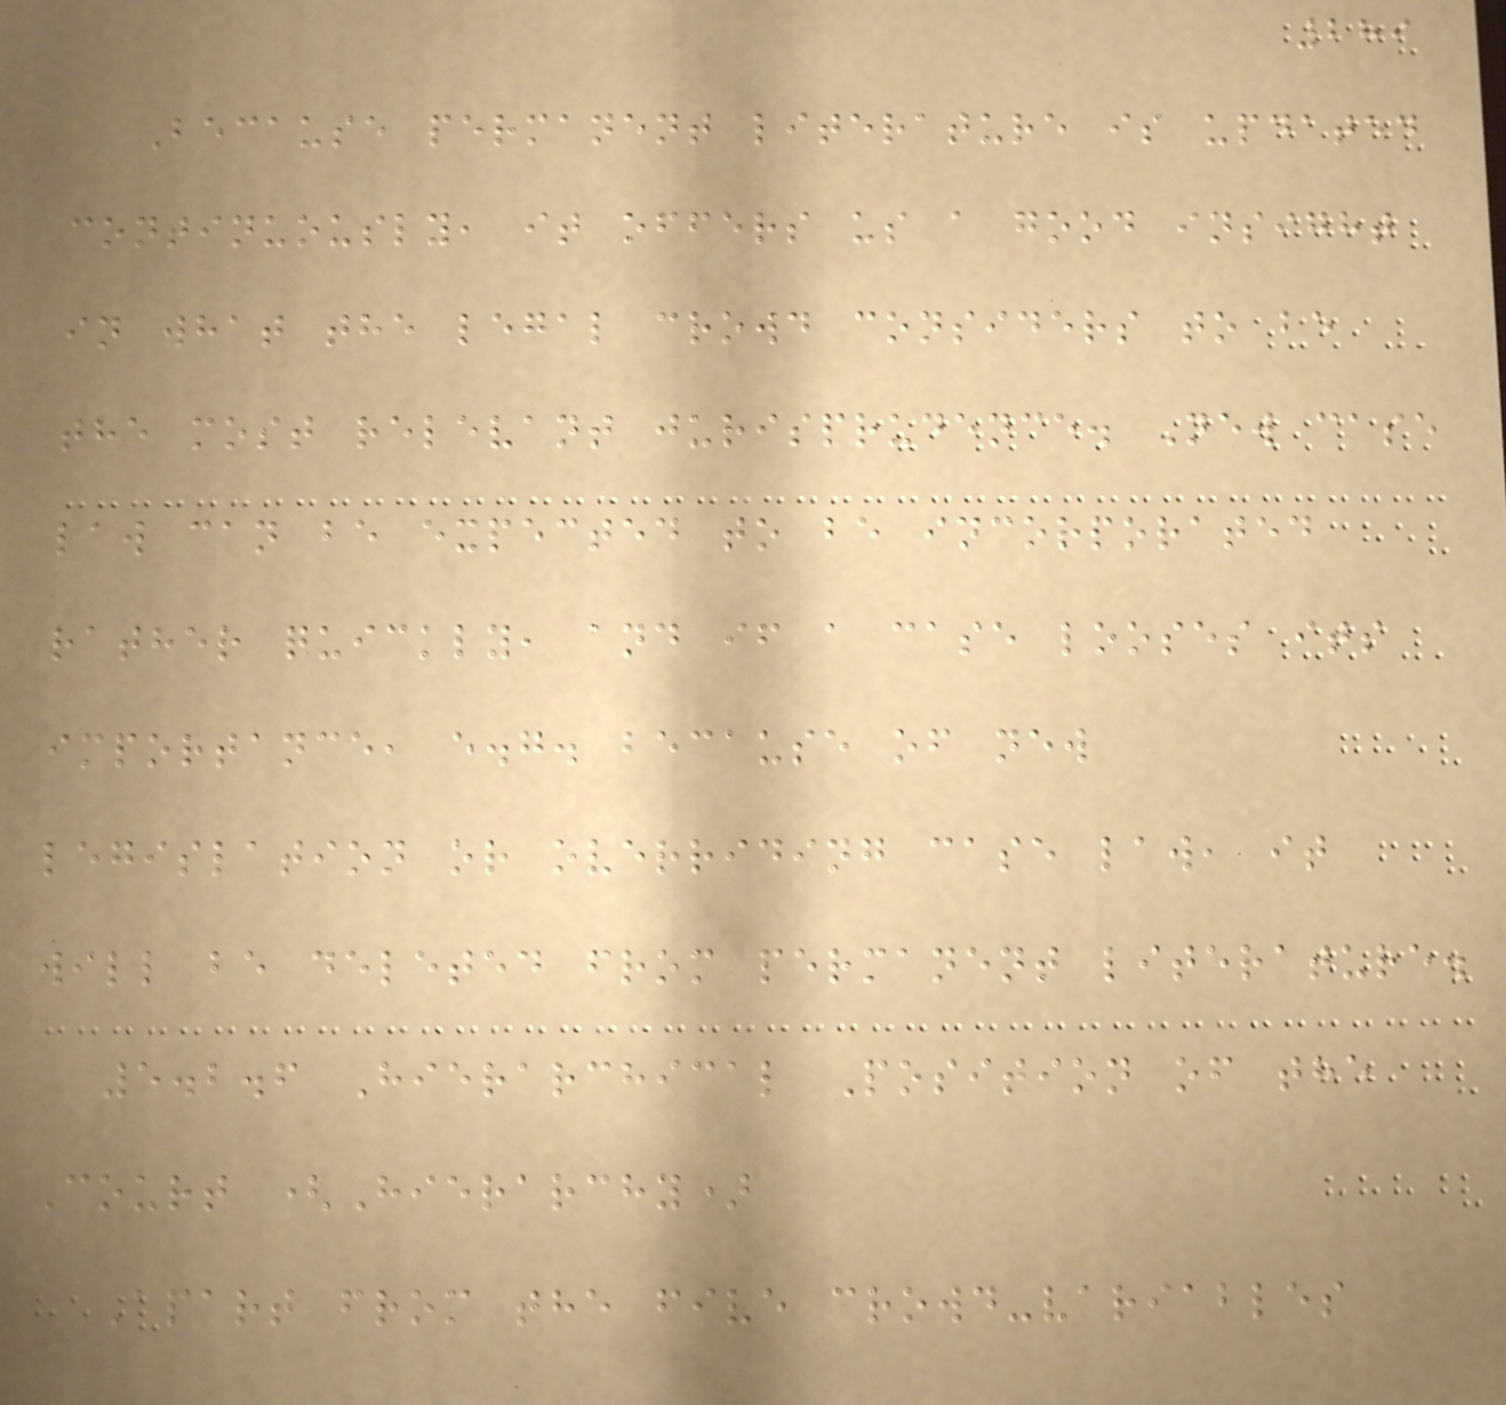289
Because permanent literature is updated
continuously, it offers us a good insight
in what the legal crowd considers to be
the most relevant jurisprudence. New case
law can be expected to be incorporated
rather quickly, and if a case looses its
importance, e.g. because of new
legislation or overriding case law, it
will be deleted from permanent literature.
5.2.6 Hierarchical Position of the
Court (Hierarchy)
Apart from the five crowd-variables
